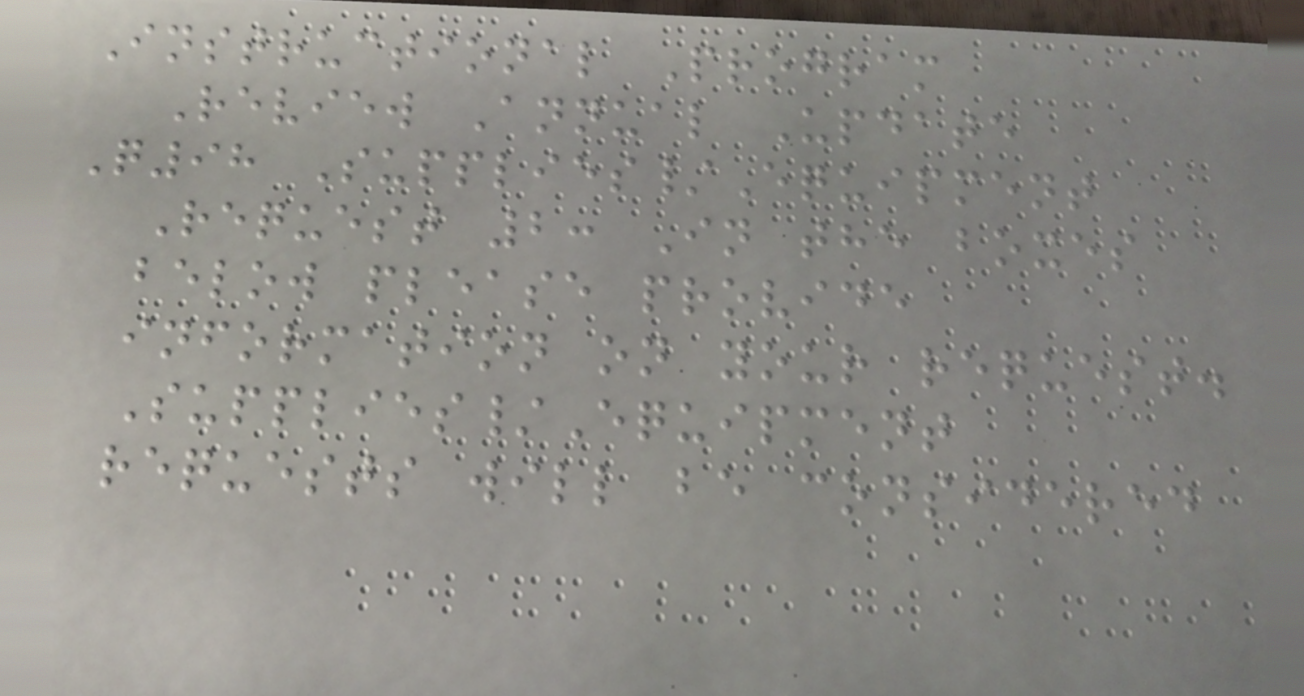Instructional Program
Review Annual Update
Q98 Supplies/Equipment
Request 2: In the boxes
below please provide
information on your request.
Supplies/Equipment
requests will be considered
